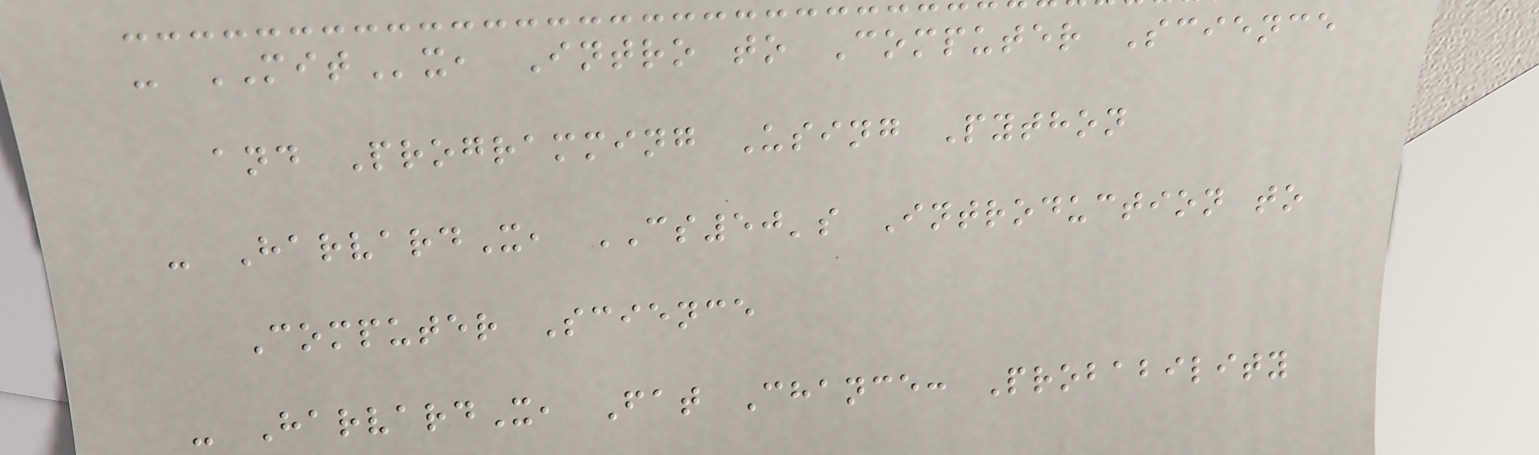- MITx, Intro to Computer Science
and Programming Using Python
- HarvardX, CS50's Introduction to
Computer Science
- HarvardX, Fat Chance: Probability
